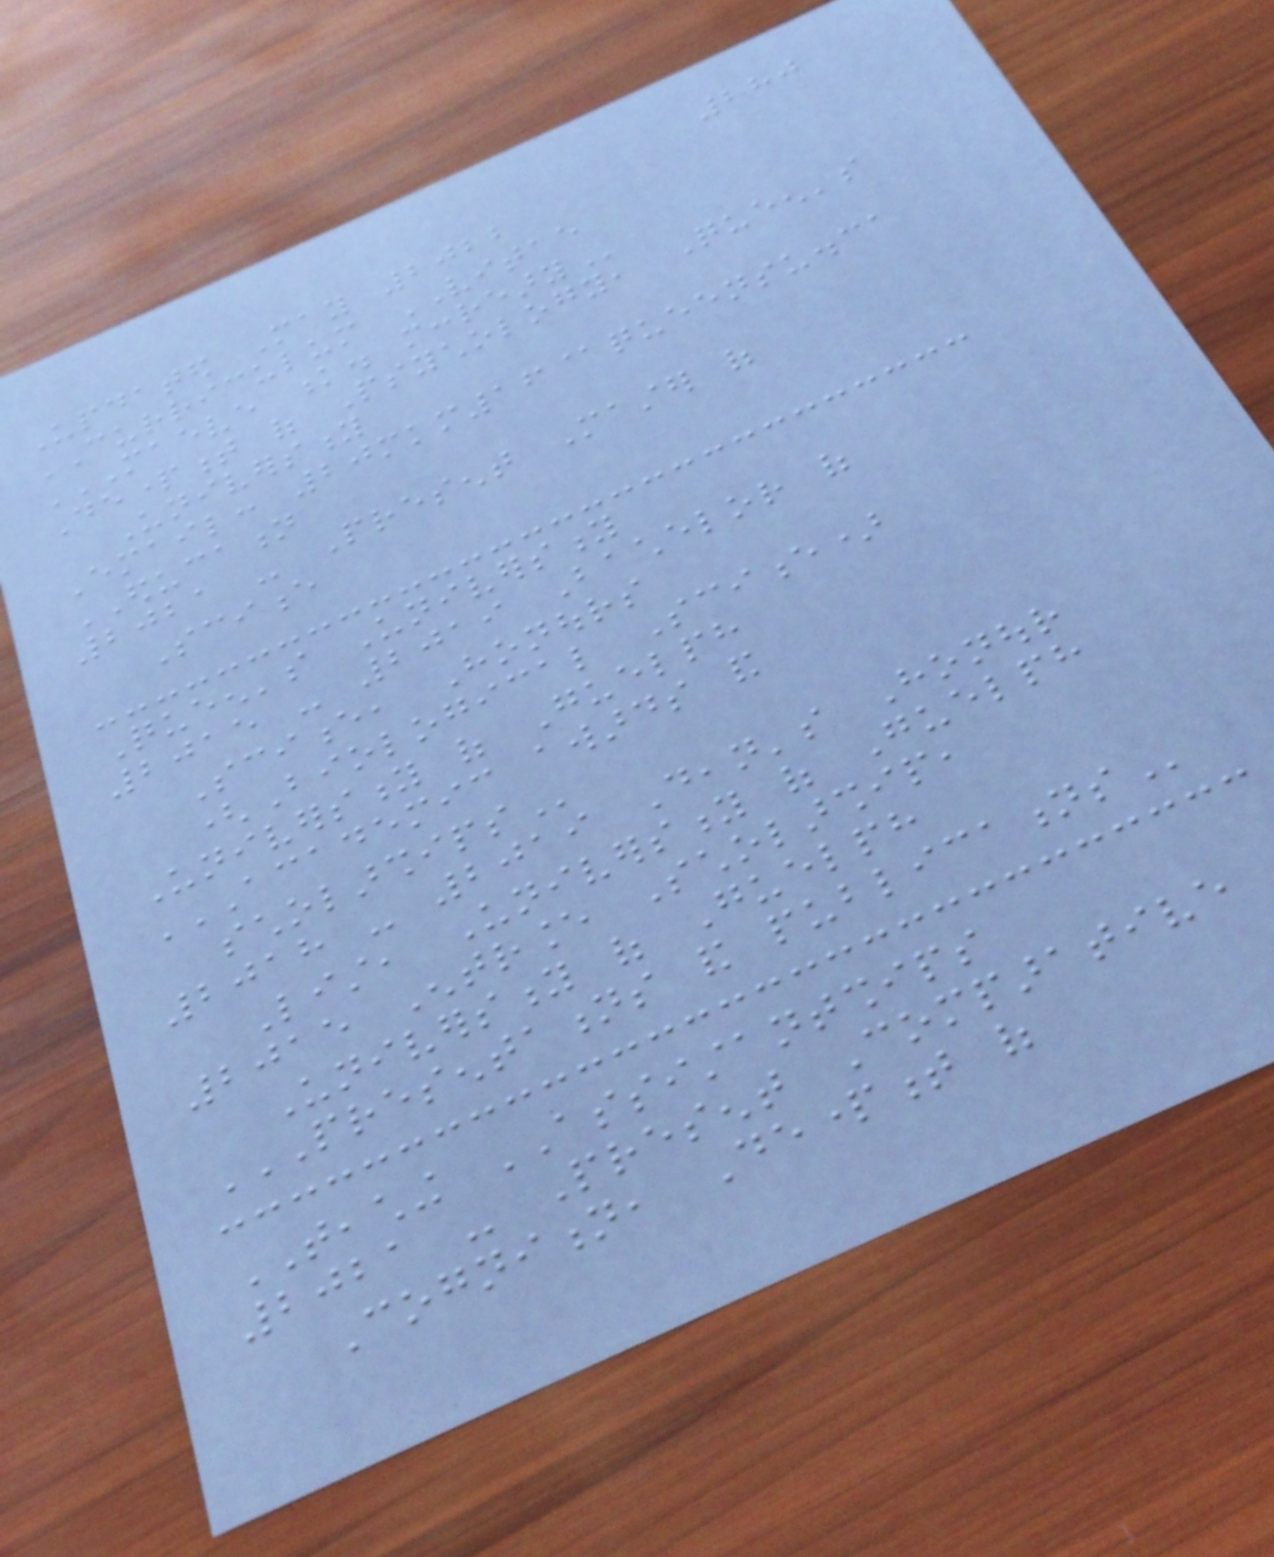280
Updated May 2022
CURRICULUM VITAE
MAEVE K. MCCREARY
Department of Psychology, Queen's
University
Email: 20mkm16@queensu.ca
EDUCATION
2021 - Present Master of
Science
Queen's University
2015 - 2019 Bachelor of
Science, Honours
(Biological Science)
University of Guelph
ACADEMIC AWARDS AND
SCHOLARSHIPS
2018 - 2019 Dean's Honour
List, University of Guelph
2015 Entrance Scholarship,
University of Guelph
PRESENTATIONS AND PUBLICATIONS
TEACHING ASSISTANTSHIPS
2021 - Present Comparative
Cognition, Department of
